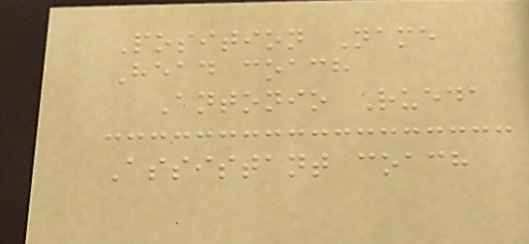Position Name
Head coach
Antonio Rueda
Assistant coach
